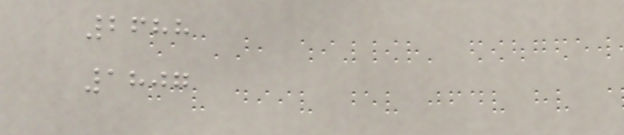2688
1807
